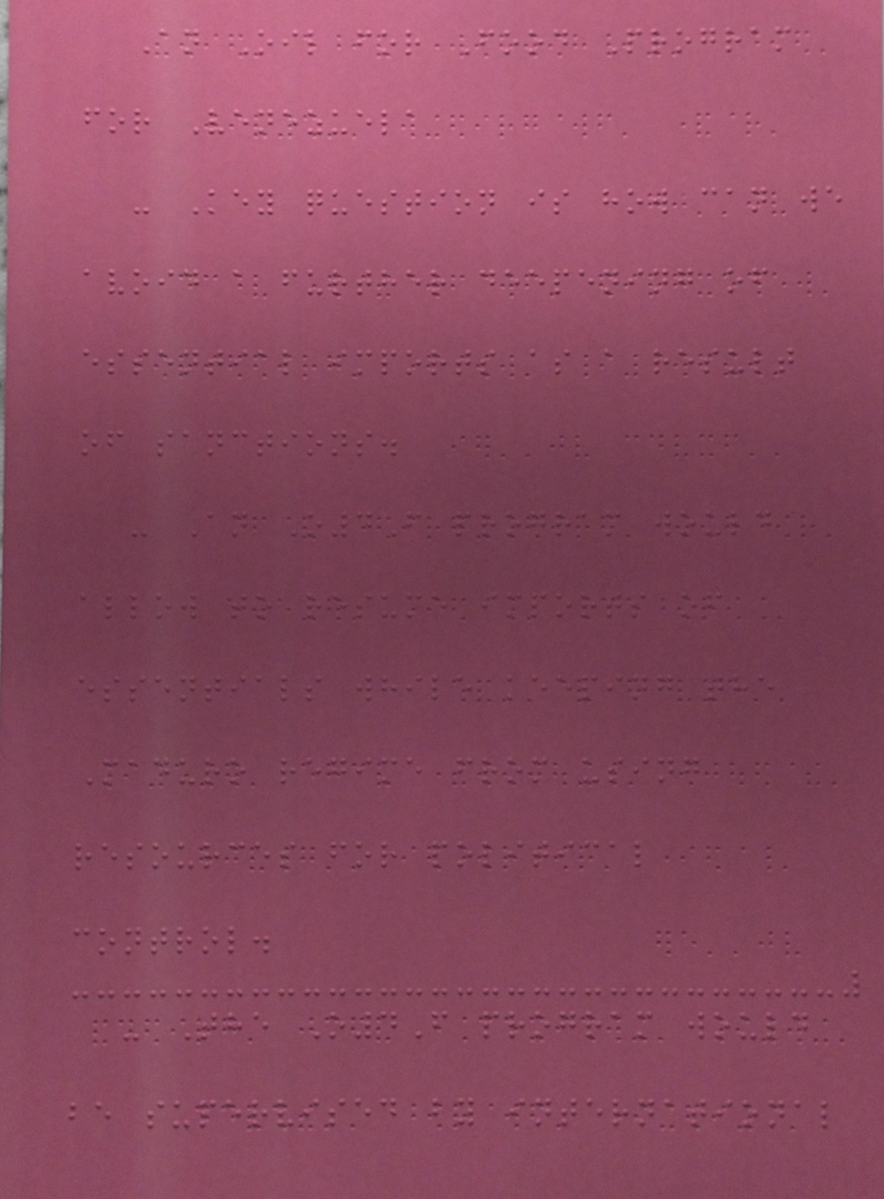An Oil for Food Program
for Venezuela
- Key question is how can we
avoid a further deepening of
essential imports as a result
of sanctions.
- An O4F program would
allow to resume imports of
essentials while keeping the
Maduro regime from using
resources for political
control.
- The O4F program would
be supervised by international
